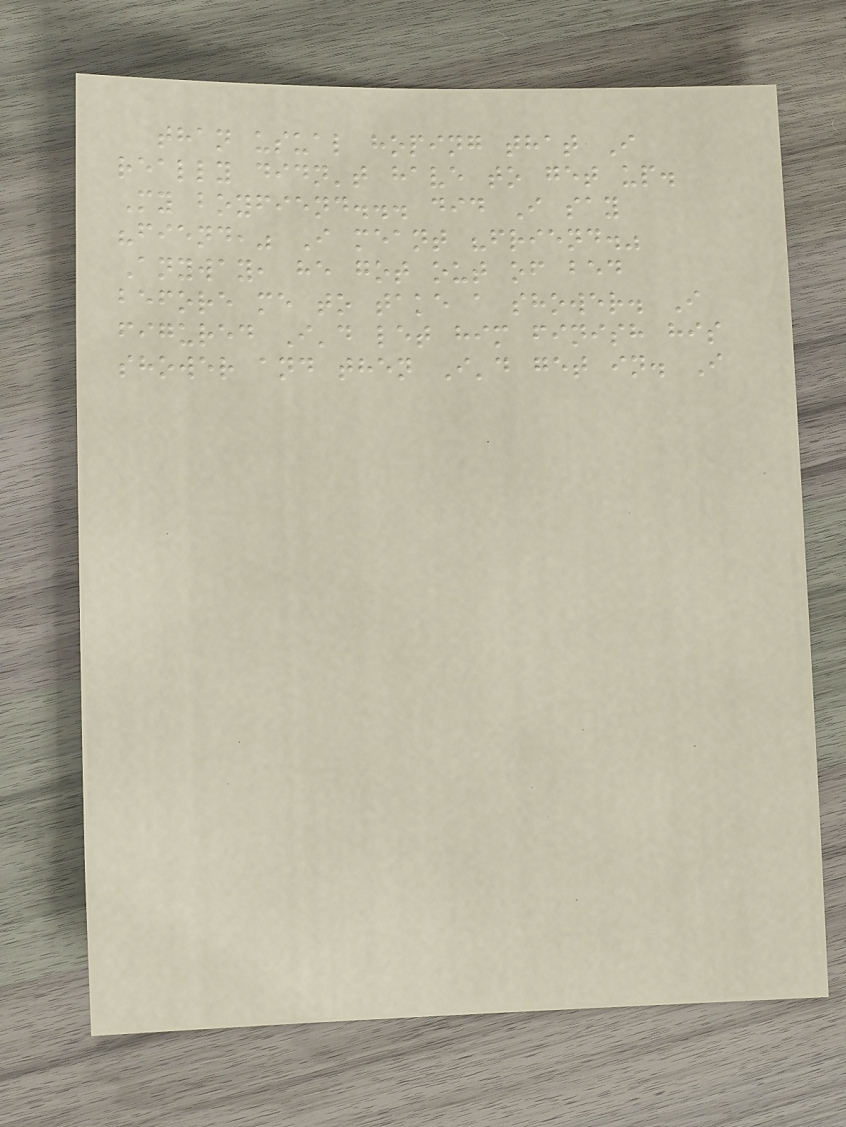than usual hoping that I
really didn't have to get up.
My boyfiend... did I say
"fiend," I meant "friend."
Anyway, he got out of bed
before me to take a shower. I
figured I'd let him finish his
shower and then I'd get in. I
